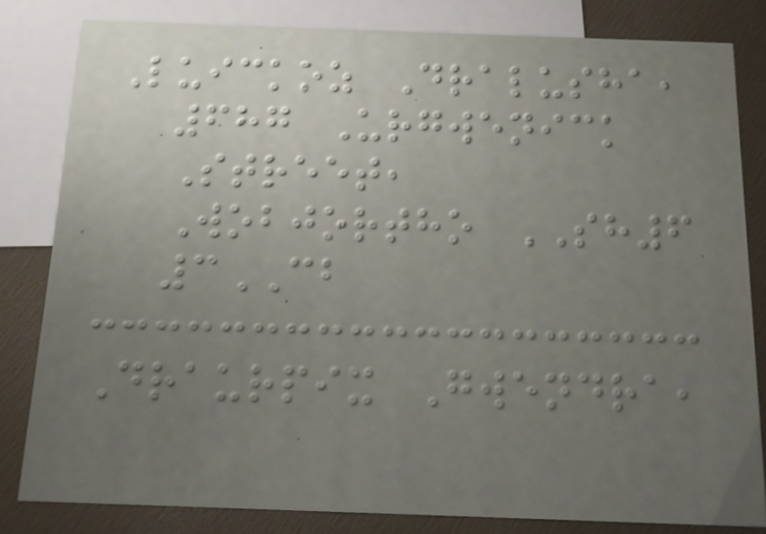Luickoz Dralusha,
687 Urgwenick
Street,
Wobjortho SH6
3CB
Draurpix Gwendra,
